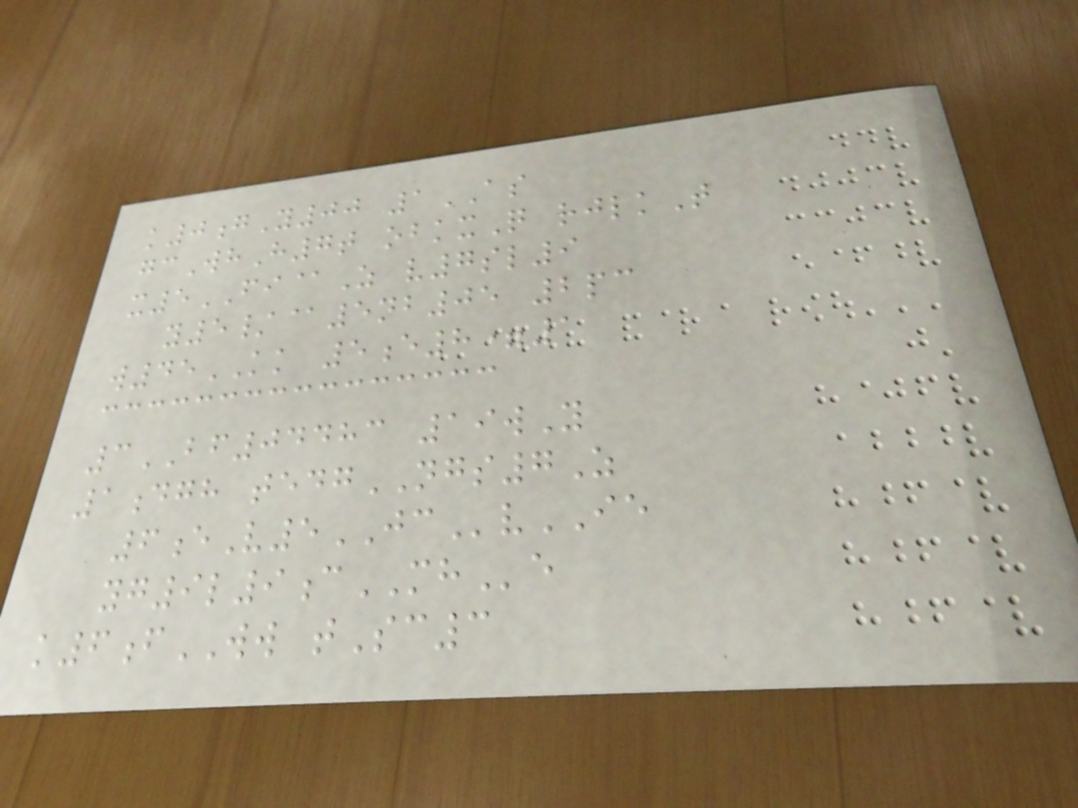k0gY00 1AS
gcWhH7t obkxQ rjlkT
x5FI@Z v7sl9
y5/@5nb05 2pc
w45KK 5e8=1
3BF04483 19wY
1dgh tedgNGS7Z
6eV5JCvIE
yg9l9cMHe
k6fWW tSc3
